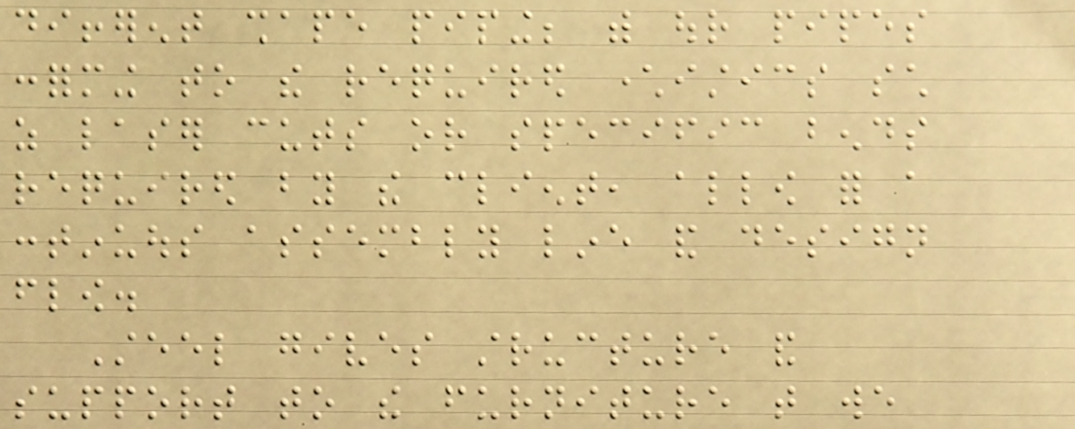different shape piping; with our pipes
conforming to the required characteristics such
as laser cuts or specific bends
required by the client, allow for a
continuous assembly line and design
flow.
Steel gives structure and
support to the furniture that we
